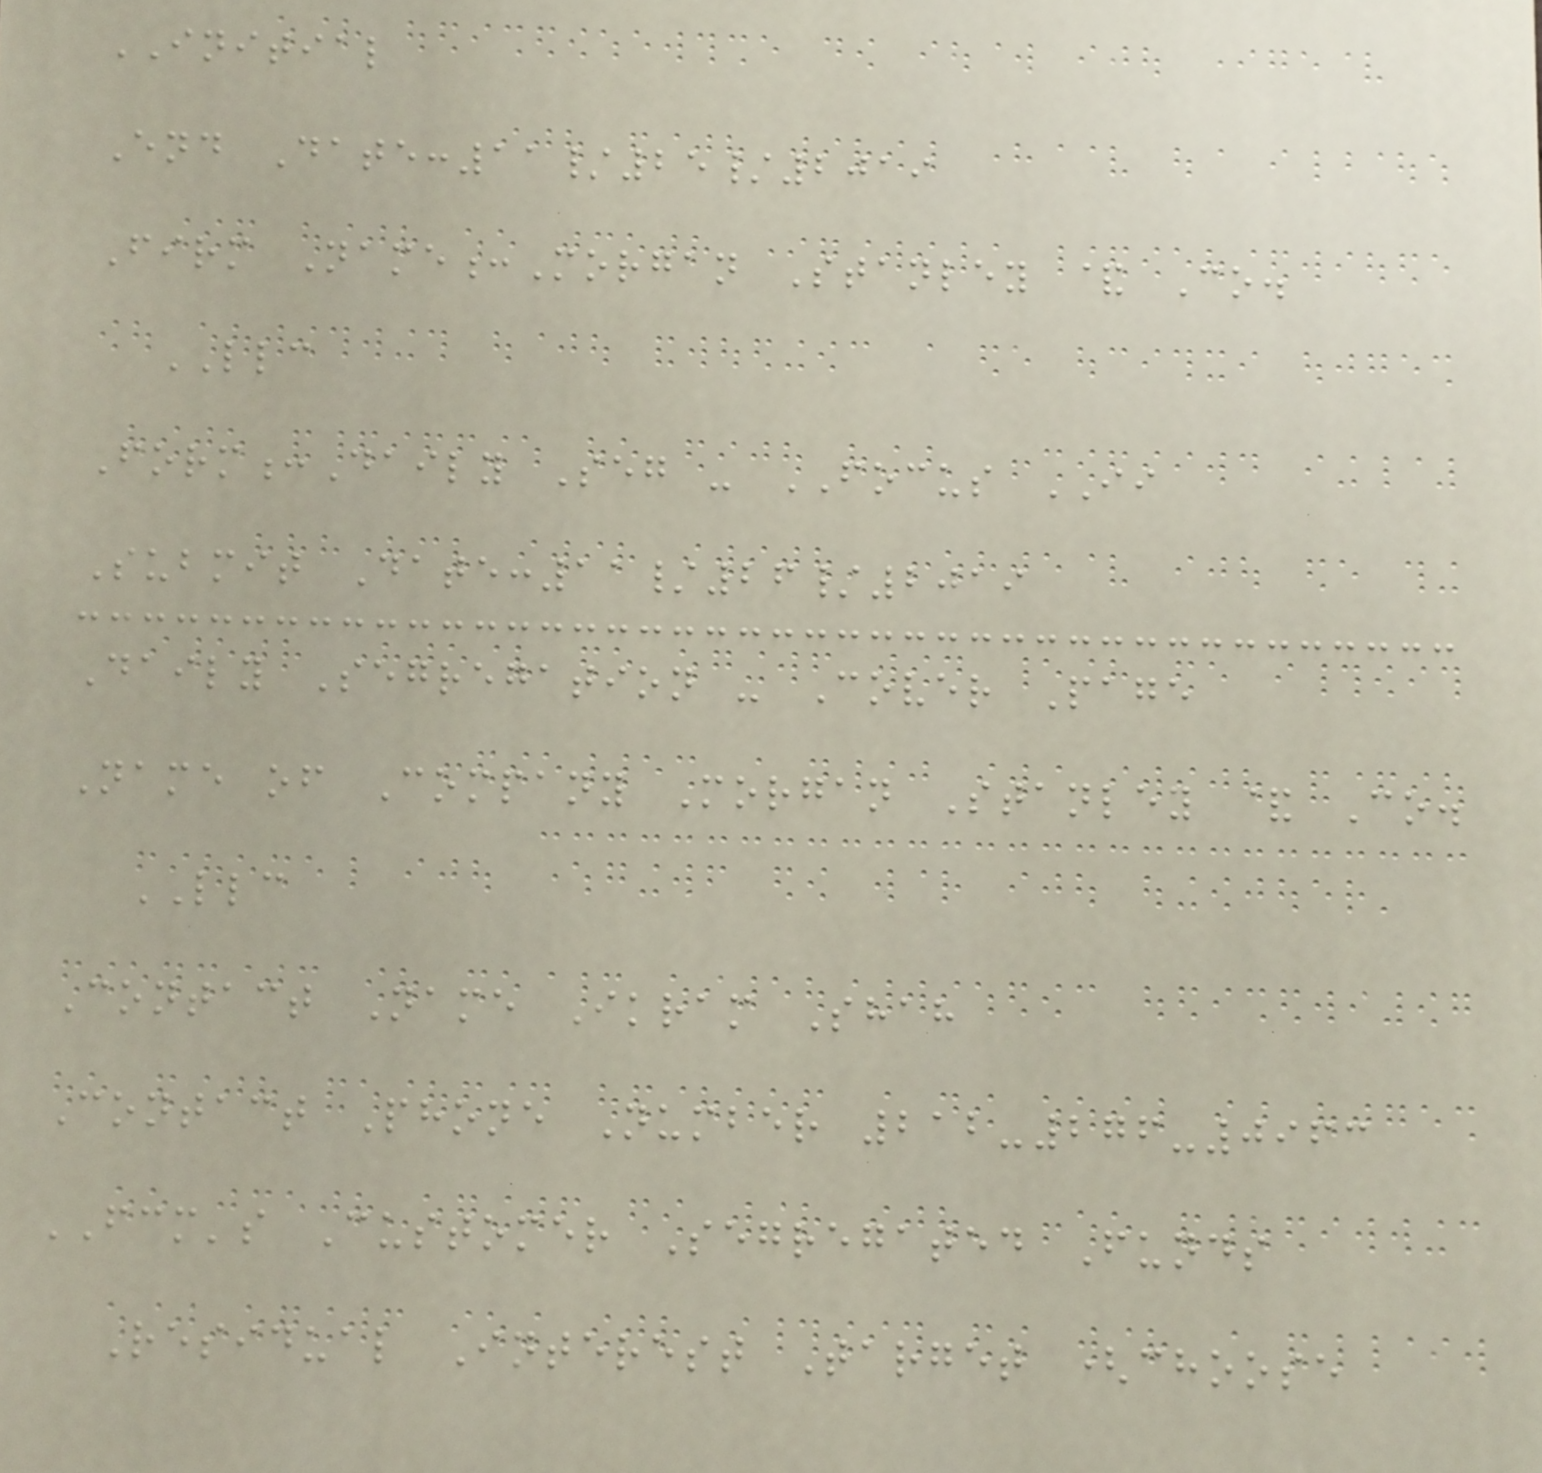INITIAL
End Date:11/25/2019
Firm Name:Morgan Stanley & Co.
LLC
Form:Daily Seg - FOCUS II
Submit Date:11/26/2019
Daily Segregation - Cover Page
Name of Company Morgan Stanley & Co.
LLC
Contact Name Ikram Shah
Contact Phone Number 212-276-0963
FCM's Customer Segregated Funds
Residual Interest Target (choose
